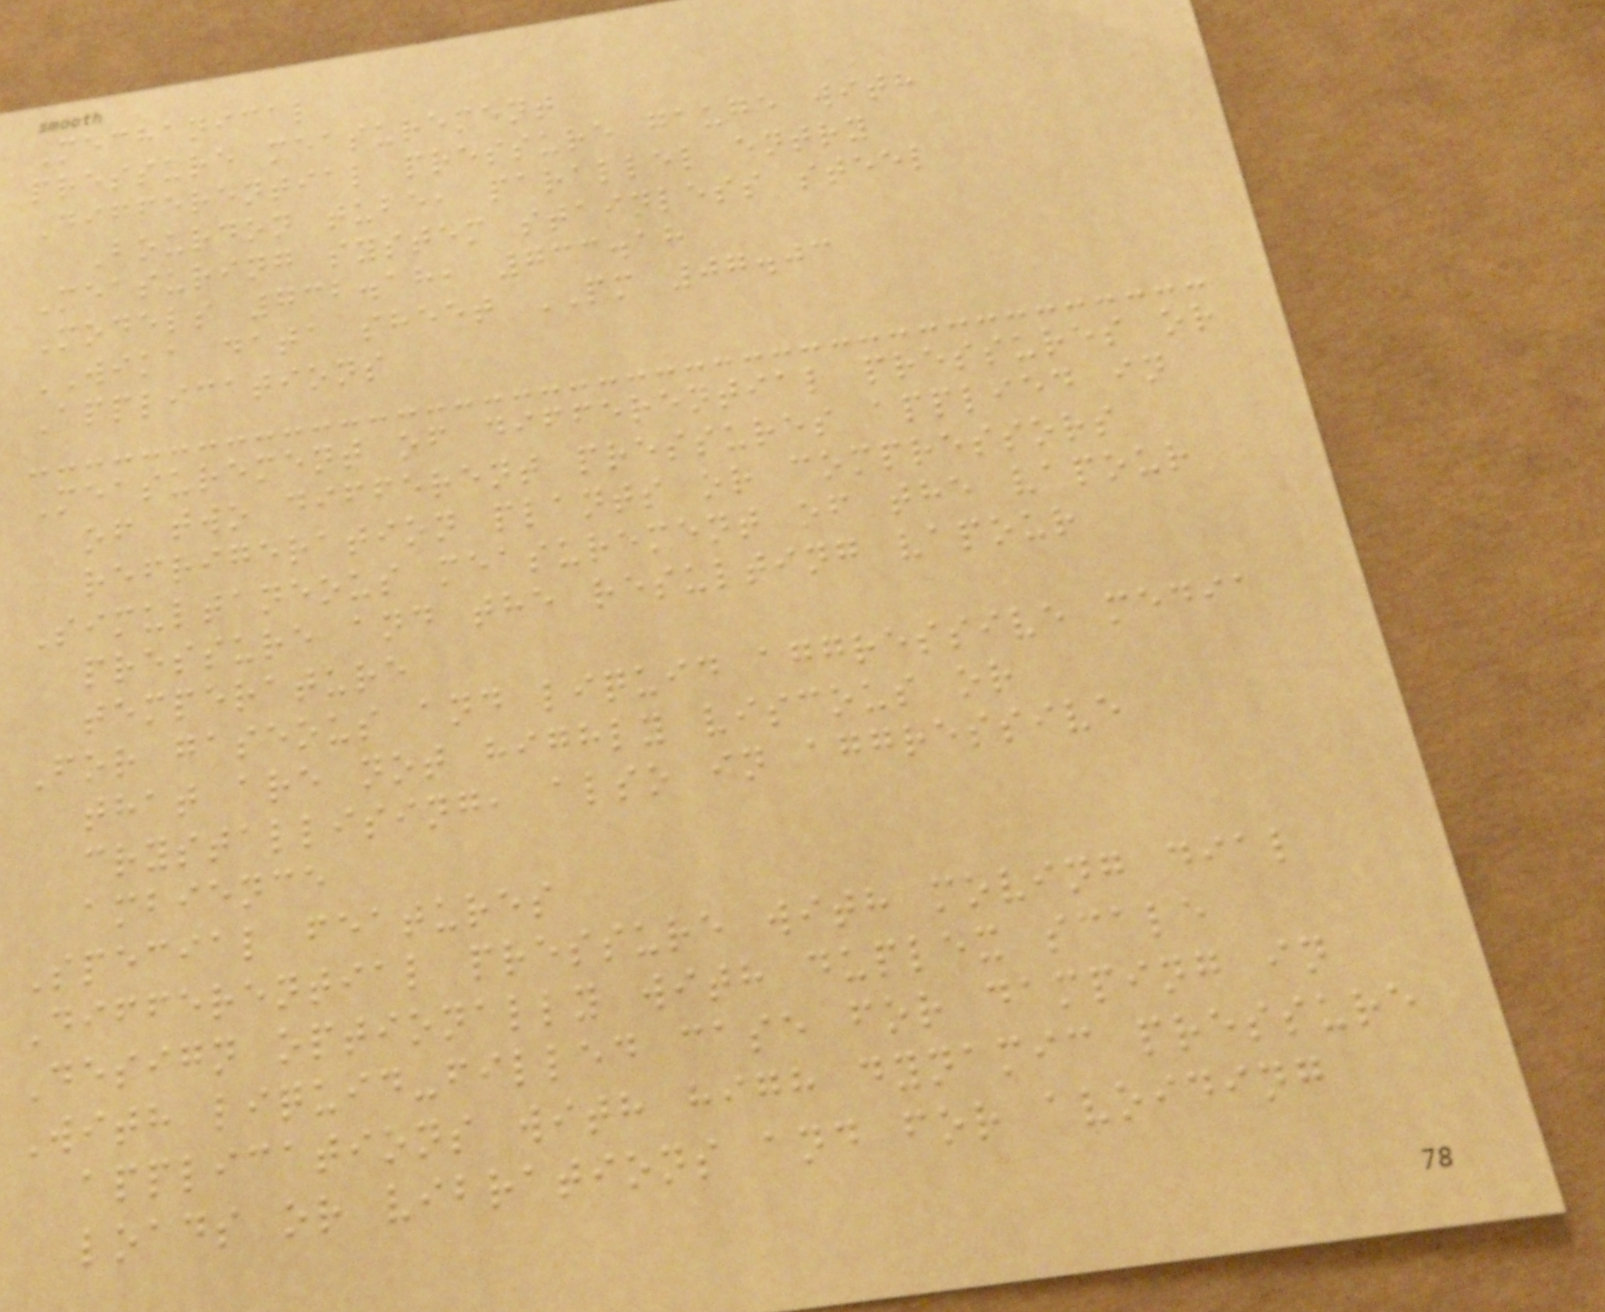Mechanical
pressure measurement
Differential pressure gauge with
Bourdon tube, parallel entry
Measuring system stainless steel
Models 732.18, 733.18
WIKA data sheet PM 07.03
Applications
Measurement of differential pressures or
of two different pressures applied in
refrigeration plants or compressors
Simultaneous measurement of the vapour
pressure and the resulting vapour
temperature
For gaseous and liquid aggressive media
that are not highly viscous or
crystallising, also in aggressive
ambience
Special features
Differential pressure with moving dial
Design optionally with duplex scale
With liquid-filled case for damping in
applications with high dynamic pressure
loads or vibrations and for avoiding
